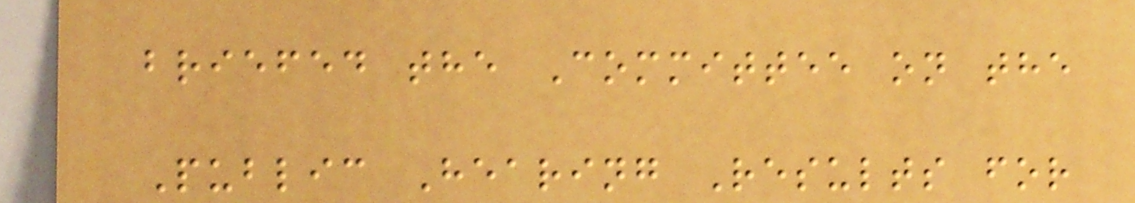briefed the Committee on the
Public Hearing Results for
